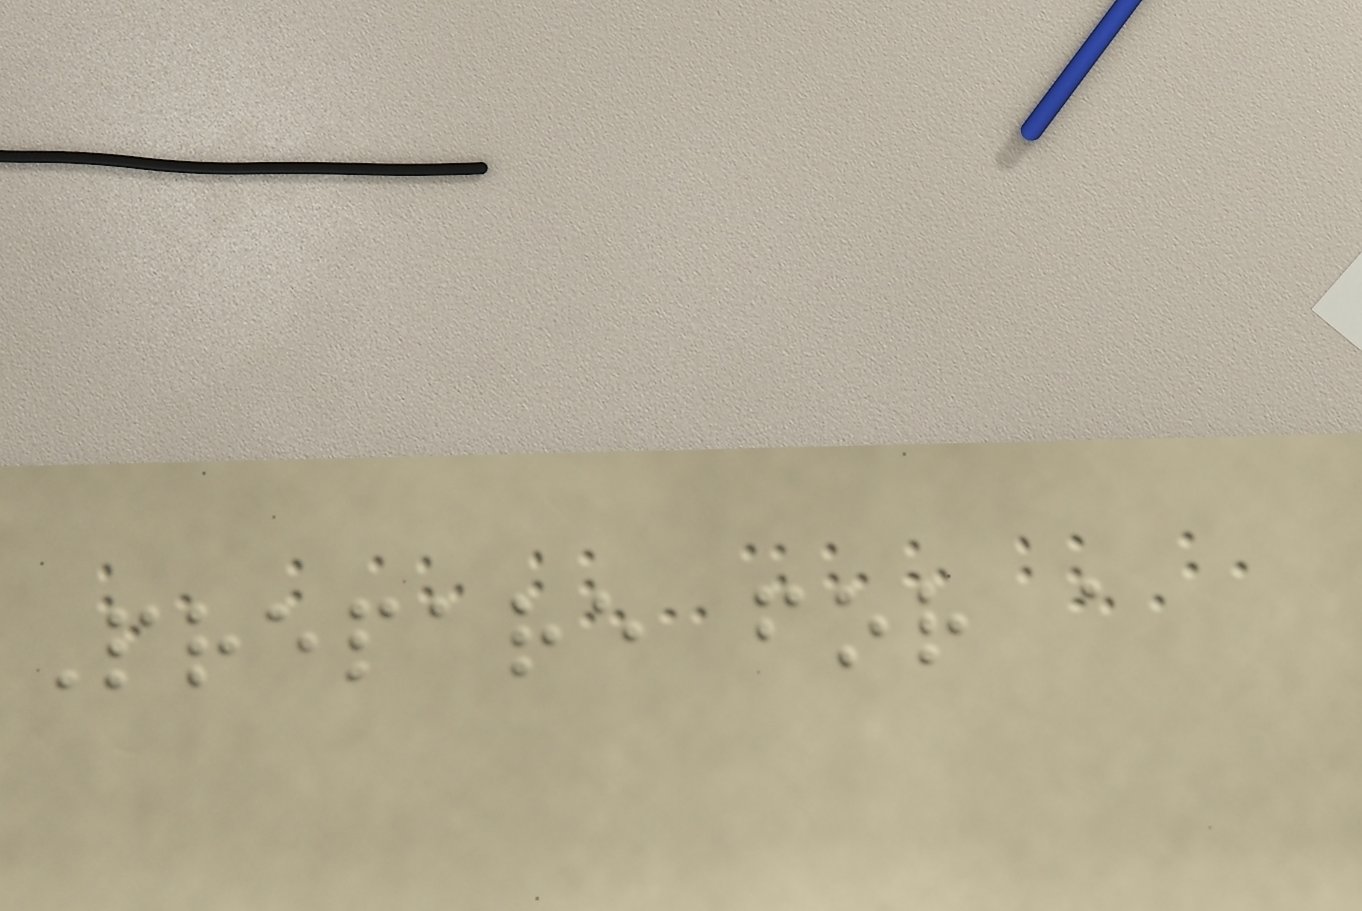Prepare for a
